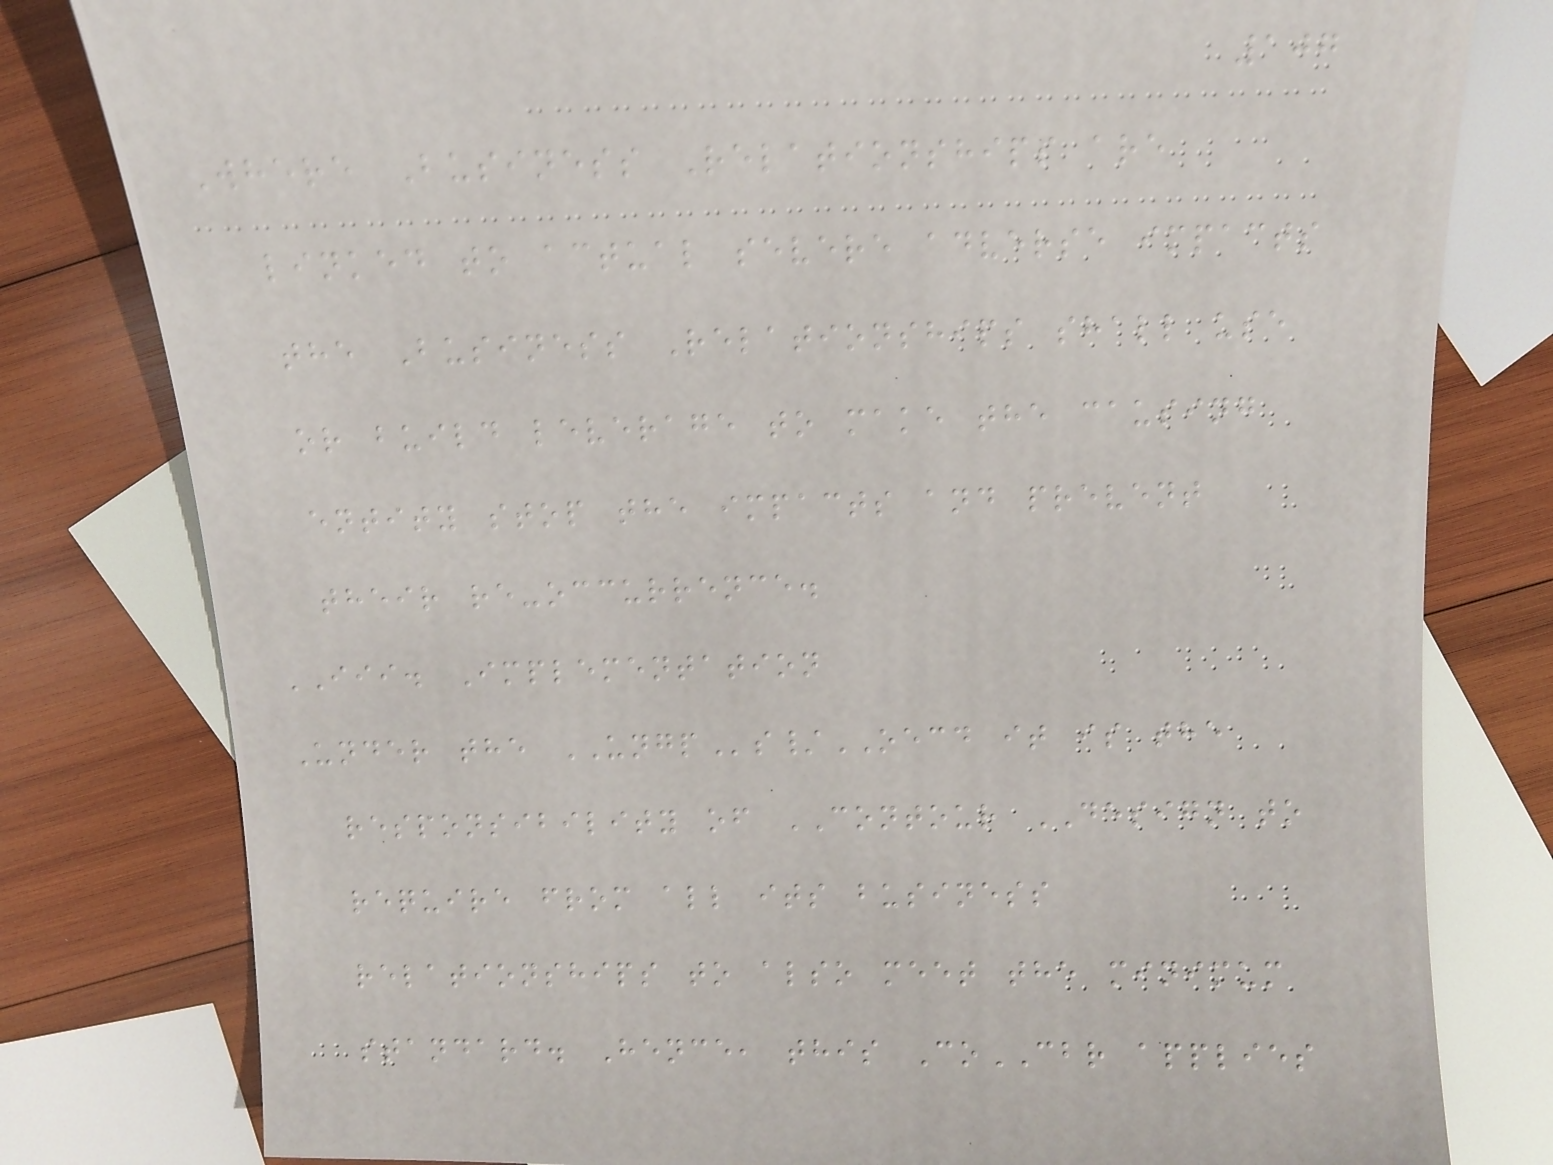107
Where Business Relationships are
linked to actual severe adverse impacts
the Business Relationships shall use
or build leverage to make the causing
entity stop the impacts and prevent
their re-occurrence.
III. Implementation
Under the UNGPs/OECD it is the
responsibility of CONTOUR DESIGN to
require from all its business
relationships to also meet the minimum
standard. Hence, this CoCBR applies
